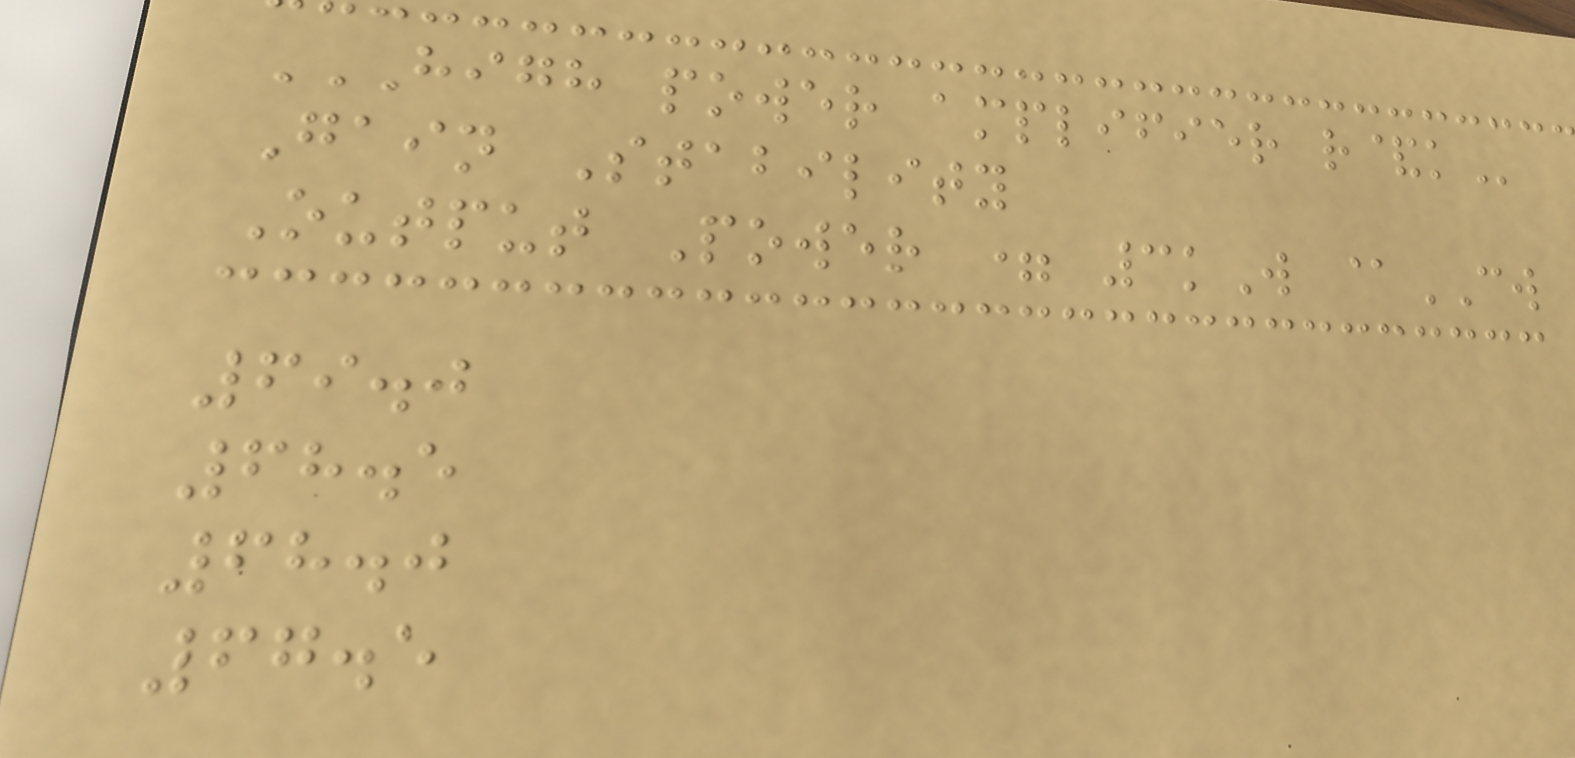HIGH POWER AMPLIFIER R&K
Gain Stability
Output Power = 3kW @CW
69.0
68.5
68.0
67.5
